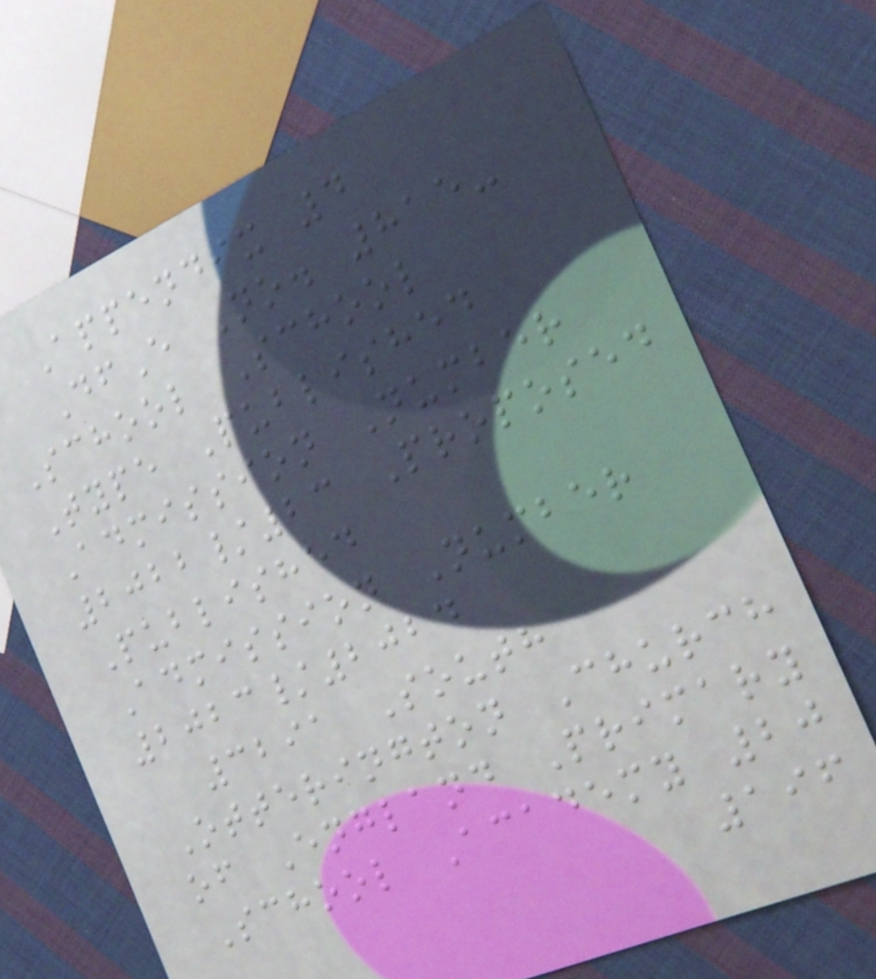Appendix 4
DfE No. 815-
School School
Type Published
Admission Number
2022/23 Proposed
Published
Admission Number
2023/2024
3291 South
Otterington Church
of England Primary
School Academy 20
196
